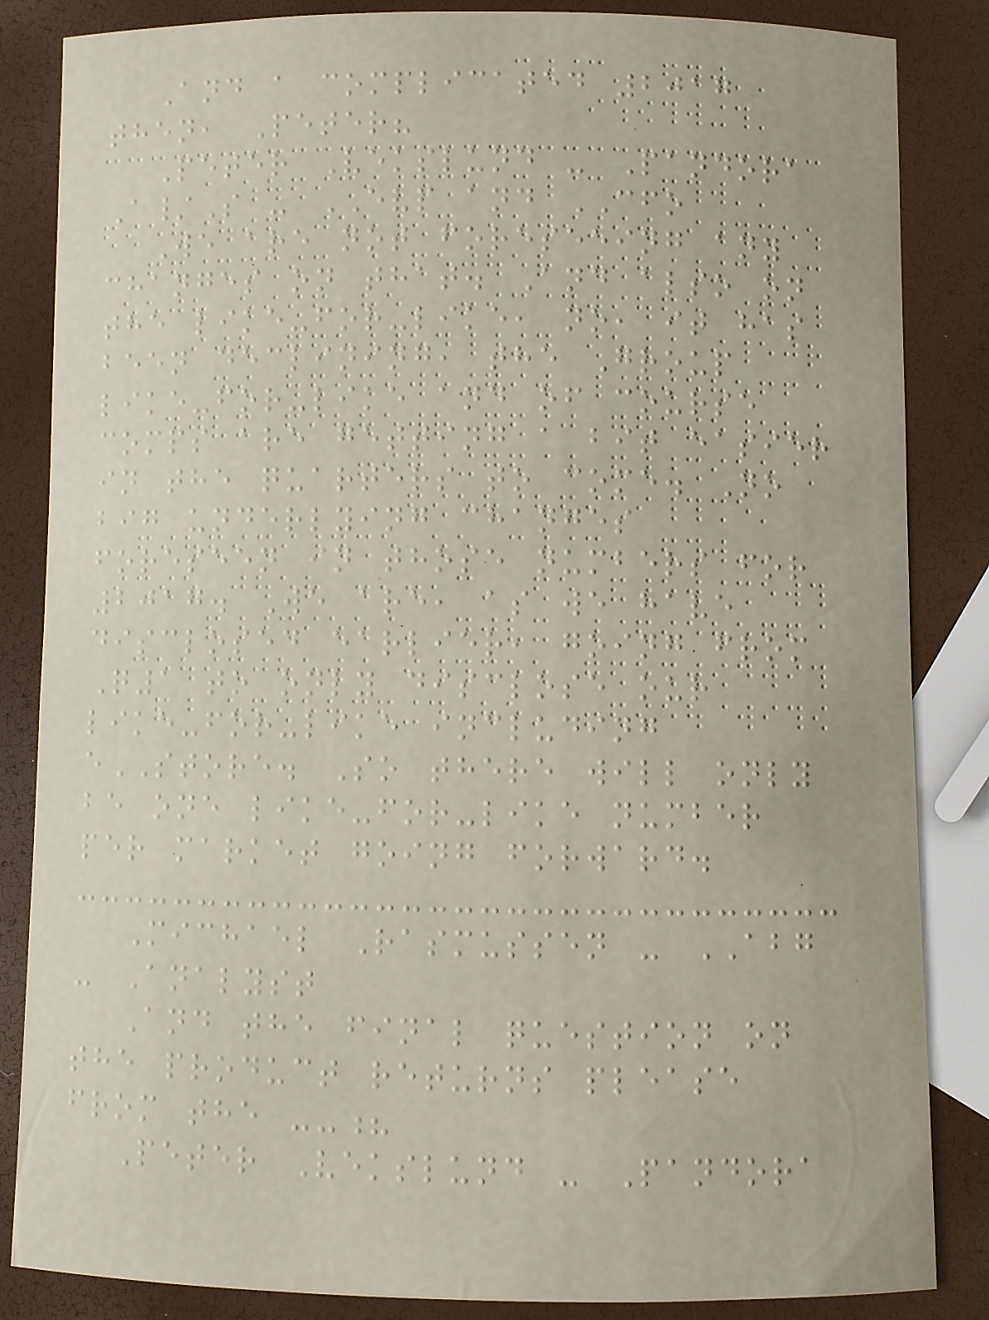And a complicated 2017
then, Peter?
Peter Vekslund - Pandora
A/S - EVP and CFO
We are not foreseeing any
changes on that. And also on
the like-for-like, no, it has
been declining, the Group
like-for-like and of course
comps are getting a bit easier
in the quarters to come. No
big underlying changes
foreseen in those numbers for
2017. We are, as we have
disclosed earlier, going from
Q1 to only disclose our
like-for-like including
eSTORE. So there will only
be one like-for-like number
per market going forward.
Michael Rasmussen - ABG
- Analyst
And the final question on
the product returns please
from the --?
Peter Vekslund - Pandora
